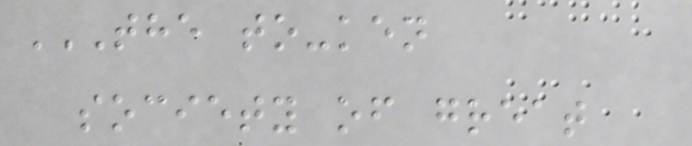THE TO-KEN
SOCIETY OF GREAT
